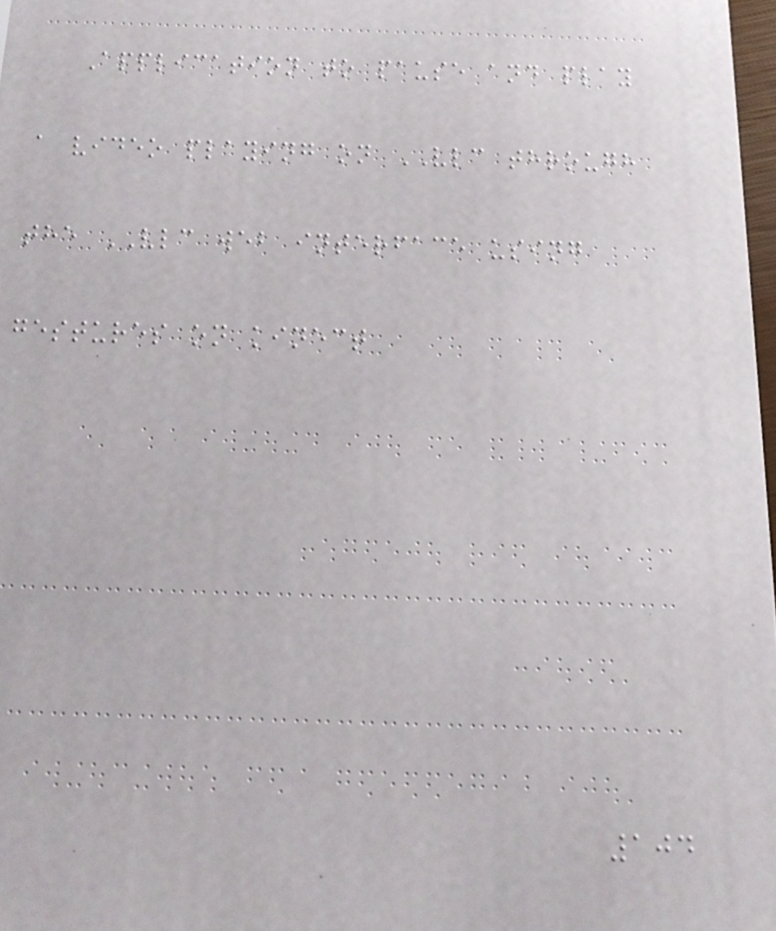Application to pause and play
a video playing on VLC through
the VLC web interface using
gestures on kinect
104
